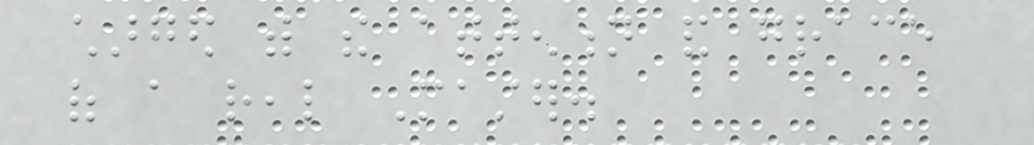charged with the attention and grace
of a real Master.
